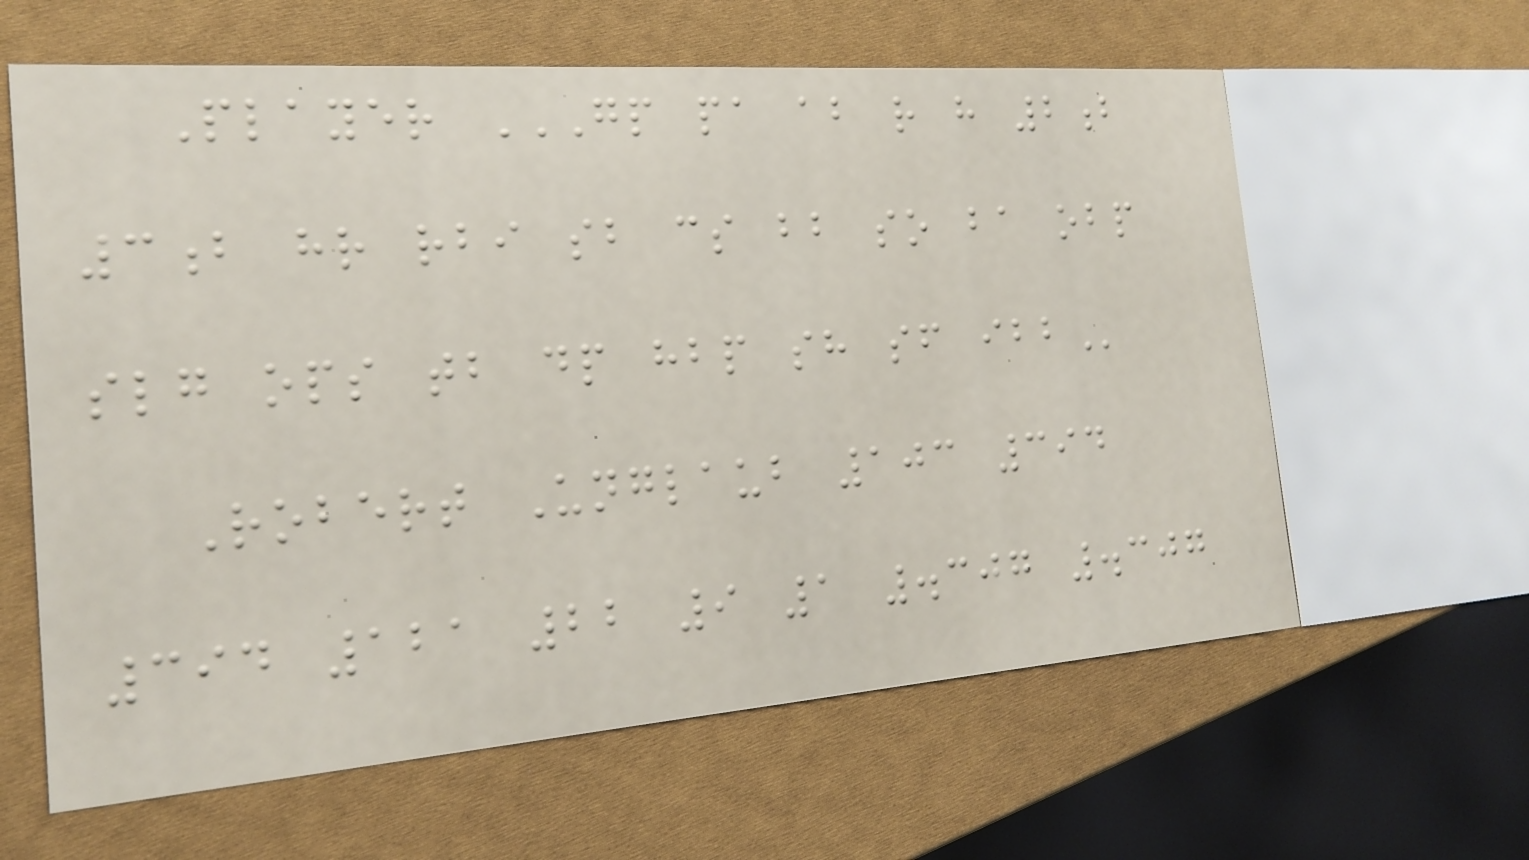Player GP PA AB R H 2B
3B HR RBI SB CS BB SO BA OBP
SLG OPS TB DP HBP SH SF IBB
Robert Unglaub 103 394
394 121 22 9 1 .307 .307
